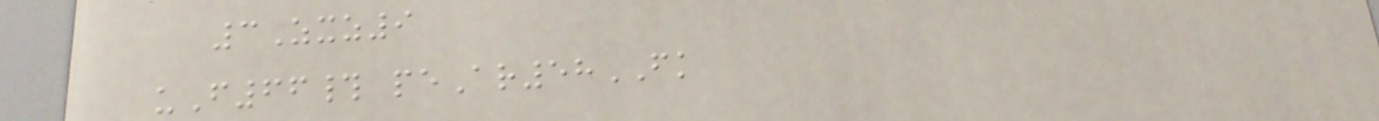3Zxz9
uF66# peAr58FK
